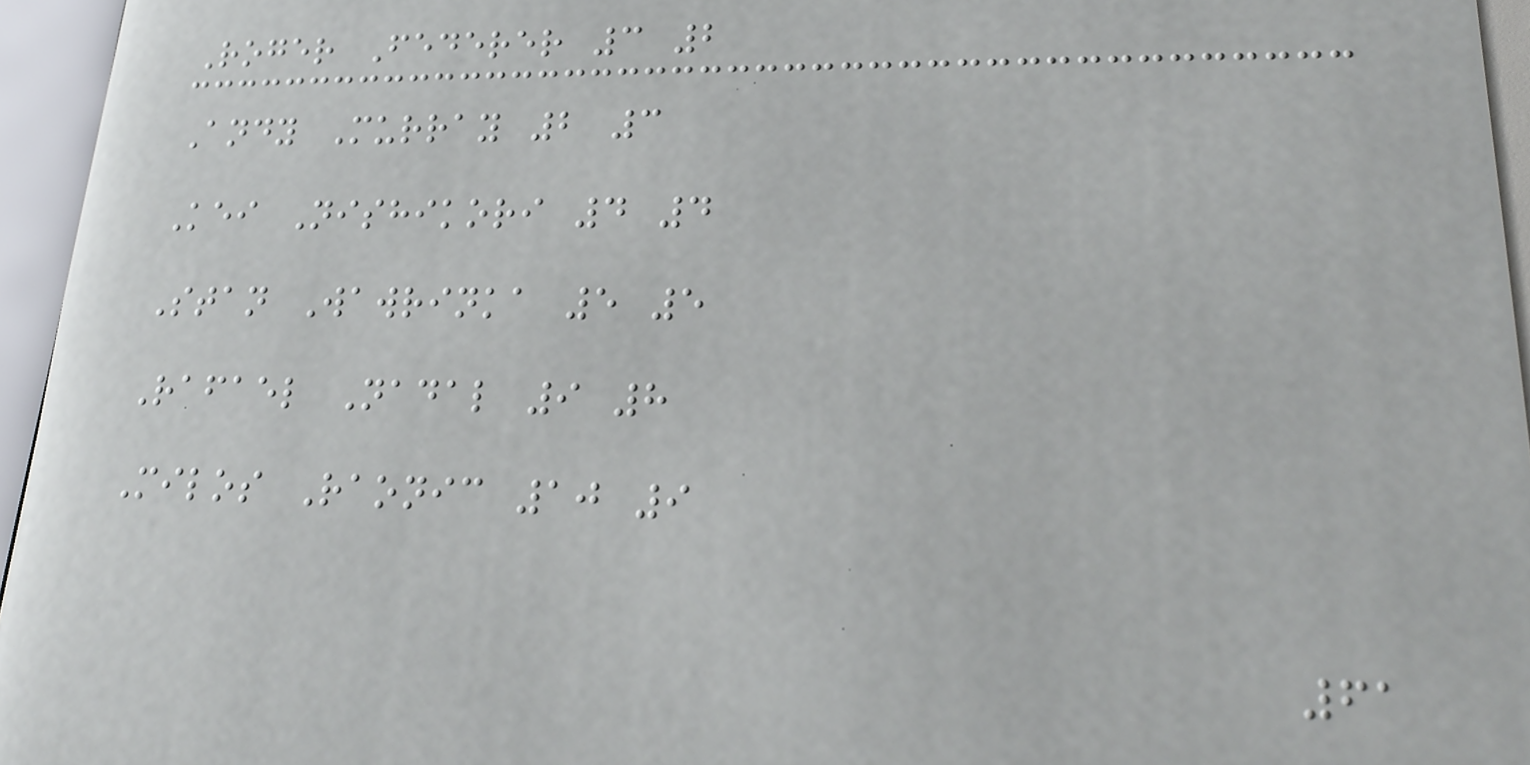Roger Federer 3 2
Andy Murray 2 3
Kei Nishikori 4 4
Stan Wawrinka 5 5
Rafael Nadal 9 8
Milos Raonic 10 9
61
